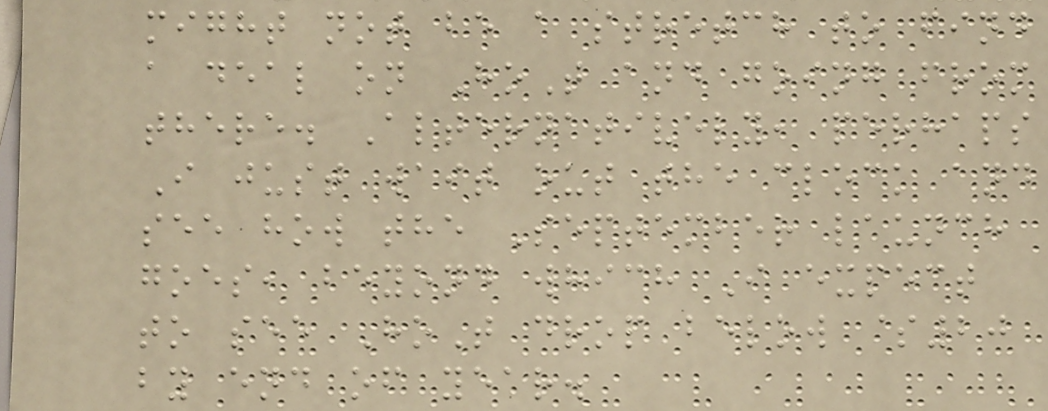might not be a stretch to find
a deal on HoT and going from
there. Alternatively, perhaps
I just wait out the clock and
see how the September launch
goes, beyond which I expect
to see HoT drop below $20
by end of year.
